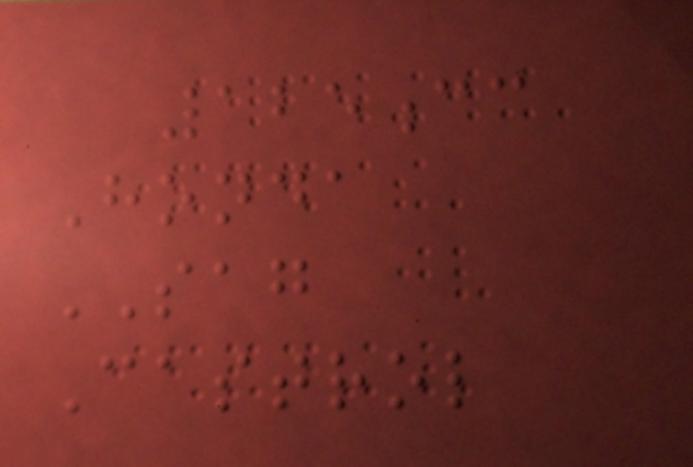125cc
Honda
SAG
Castrol
